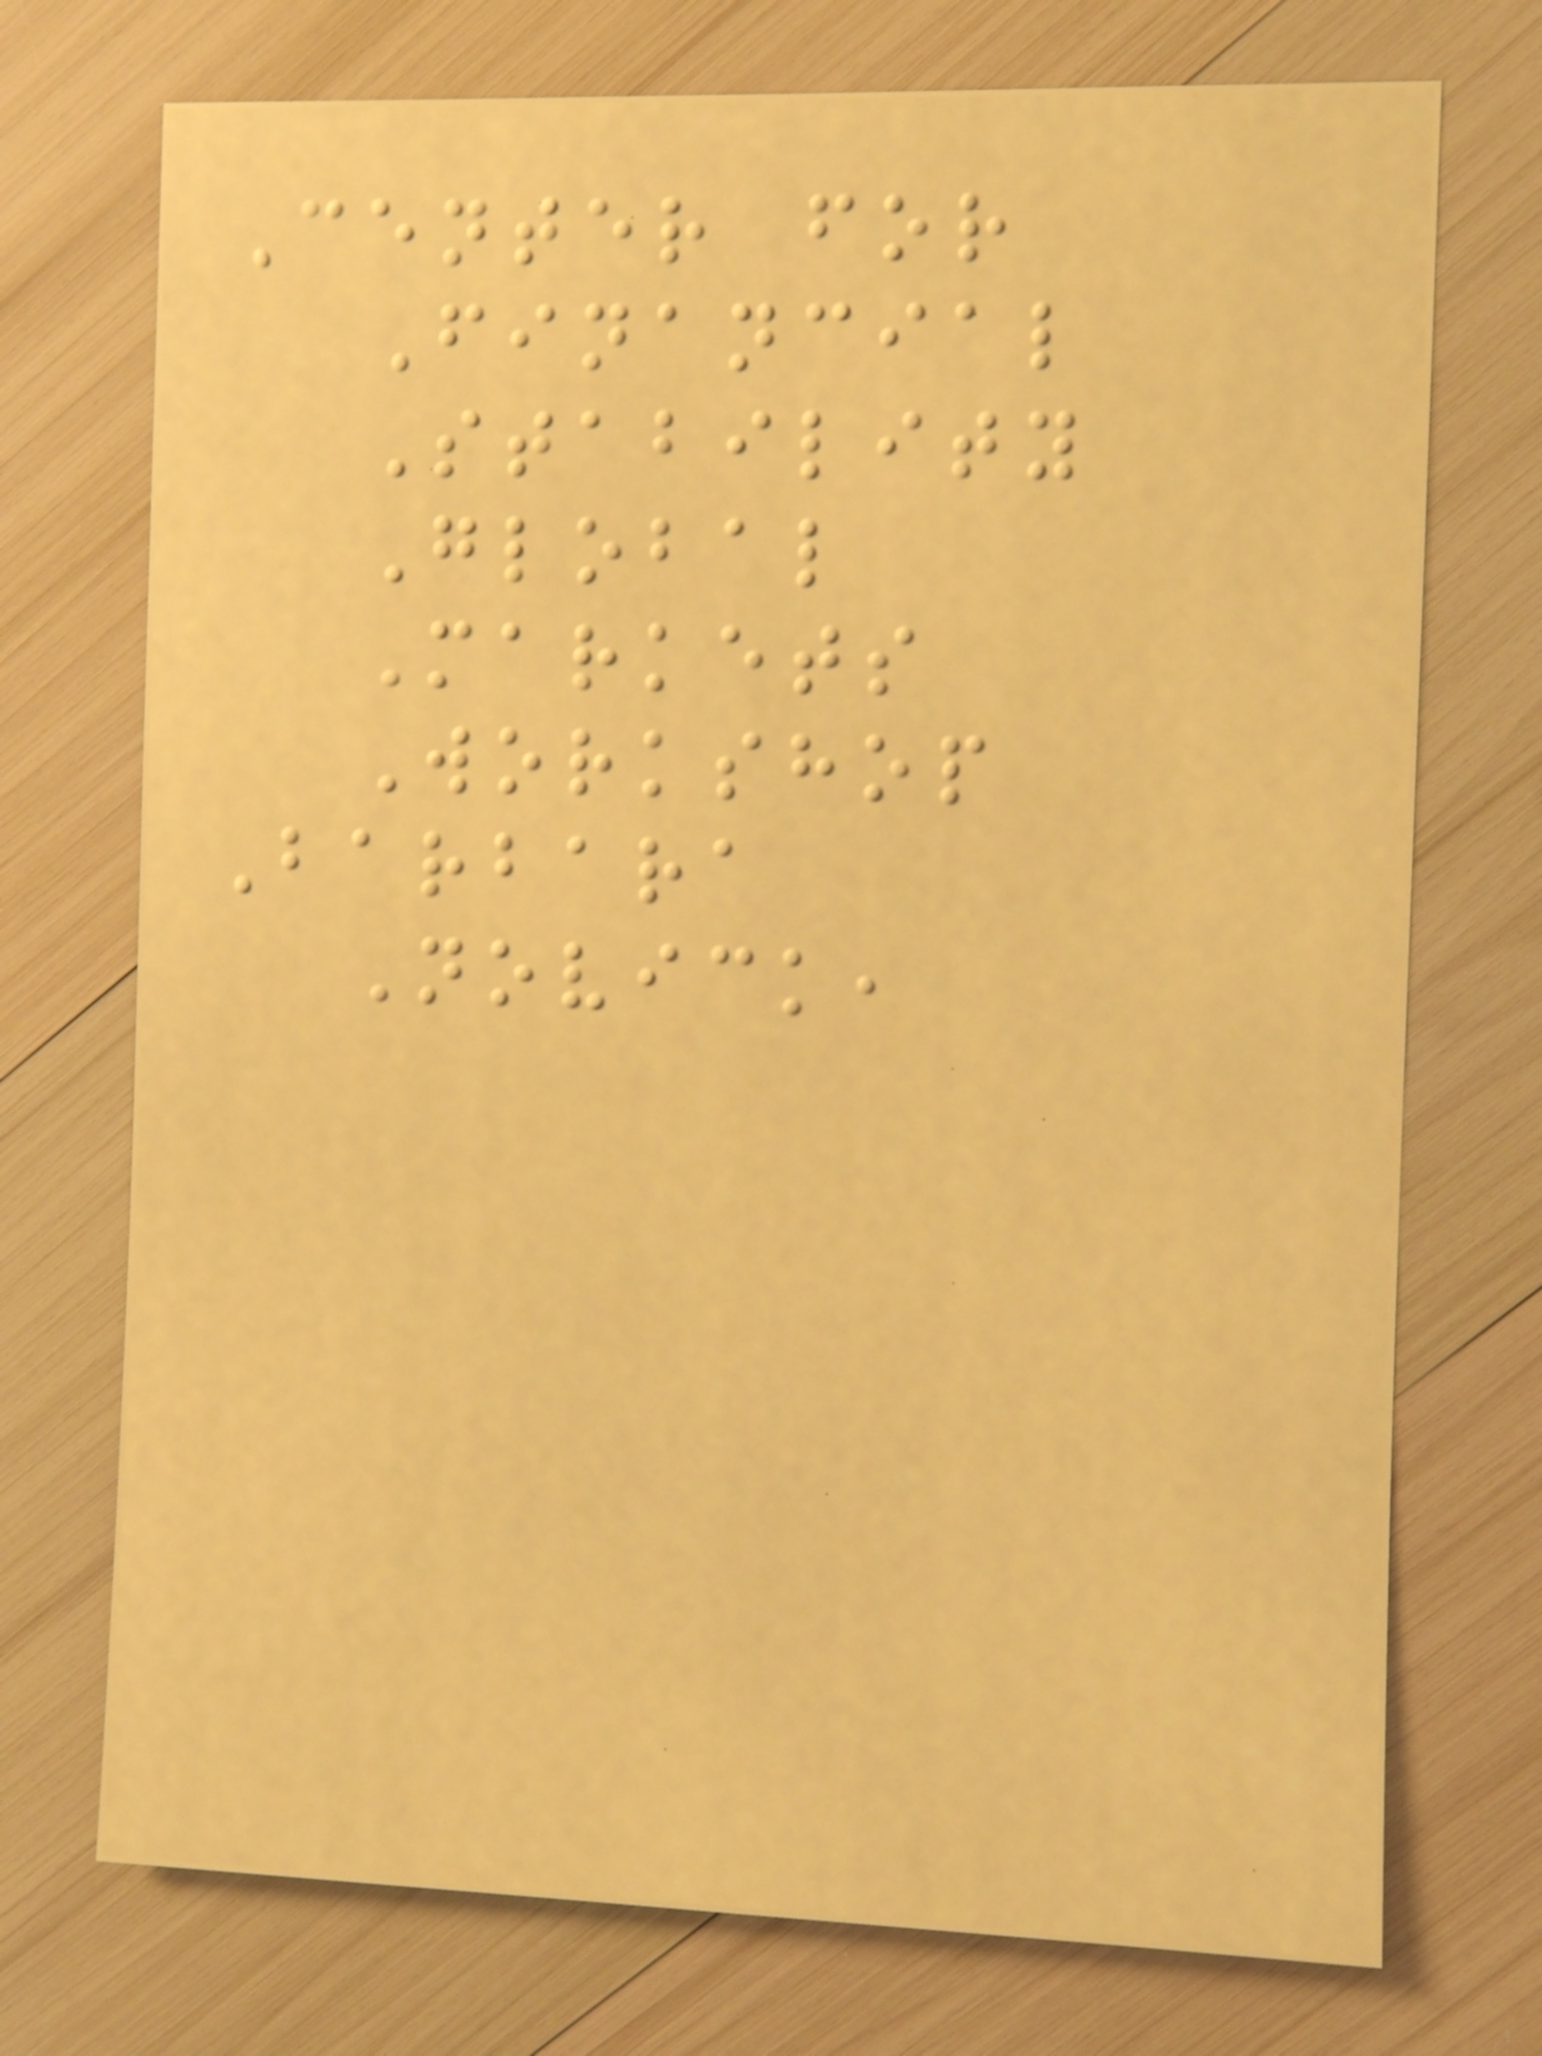Center for
Financial
Stability
Global
Markets
Workshop
Barbara
Novick,
